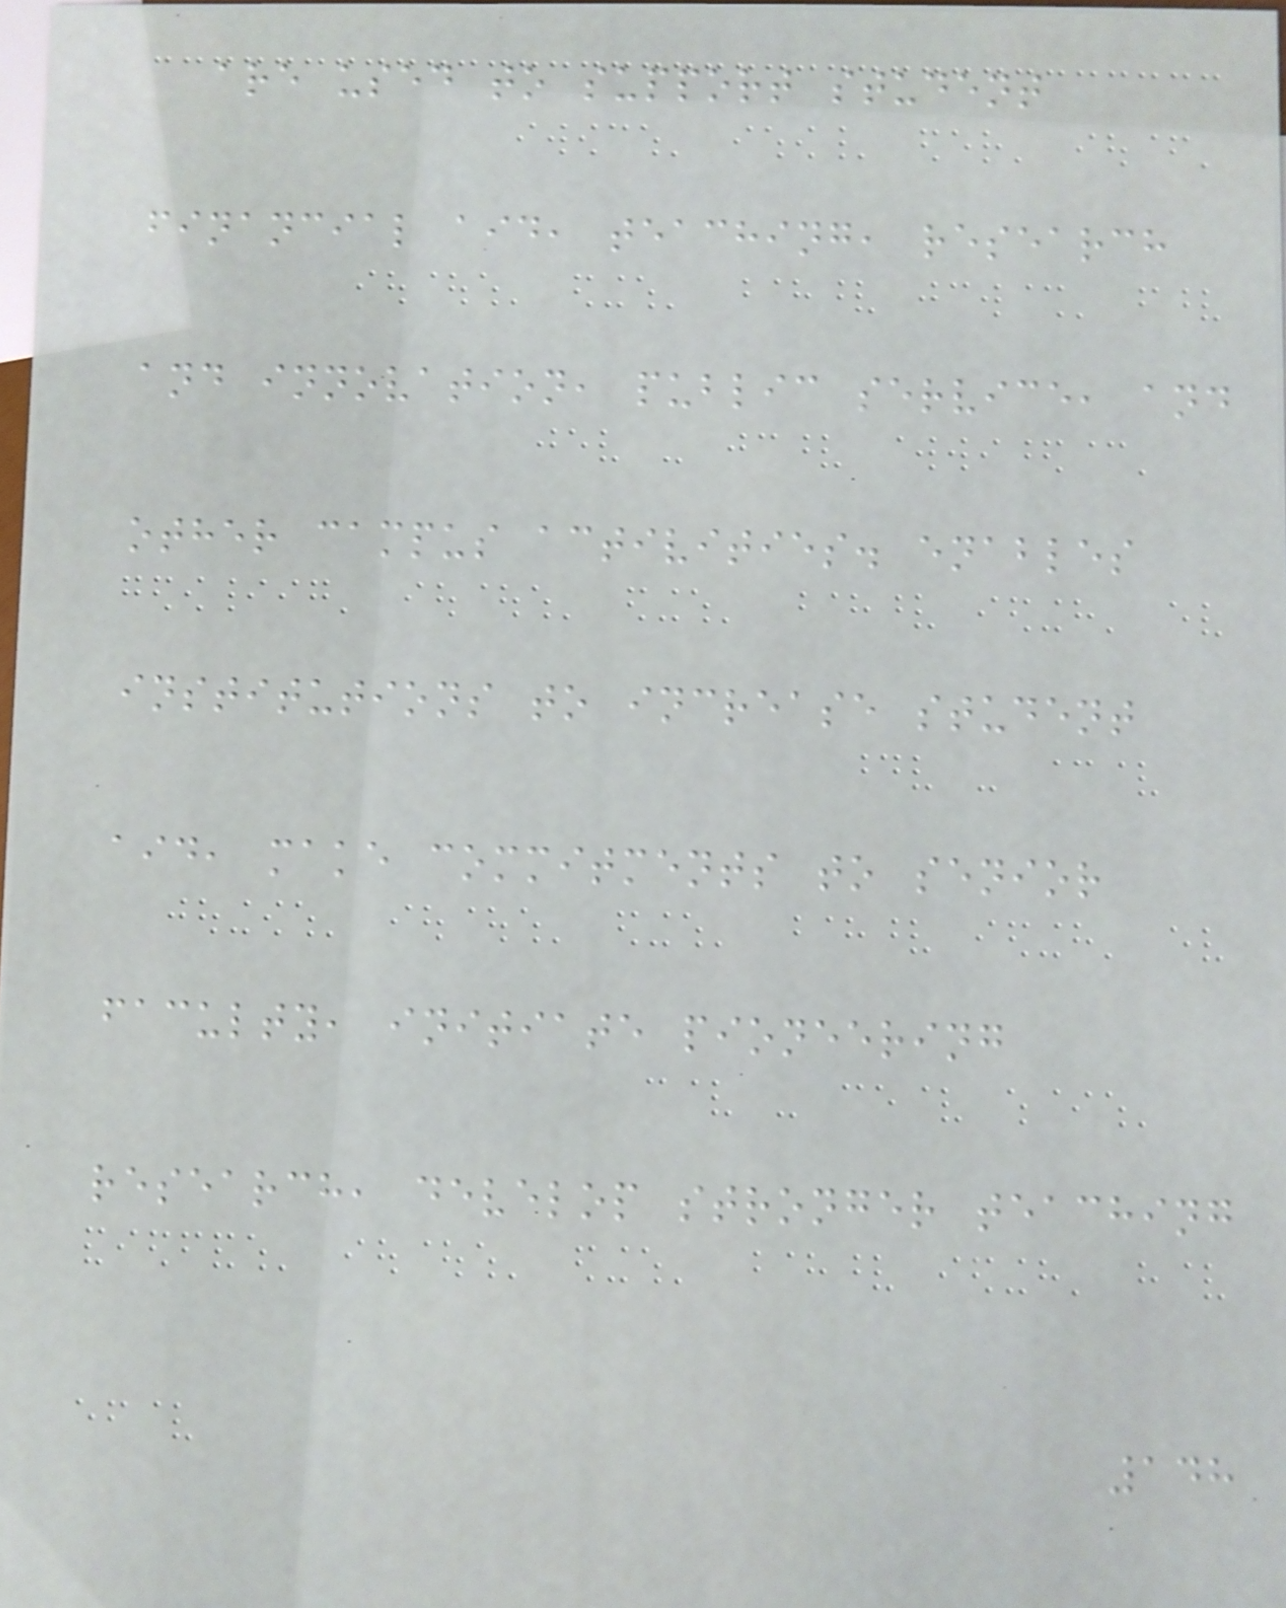are used to support student
financial aid, teaching, research
and innovation, public service, and
other campus activities. enables
institutions to increase student
aid, make commitments to senior
faculty, initiate pioneering
research, develop stronger teaching
148
